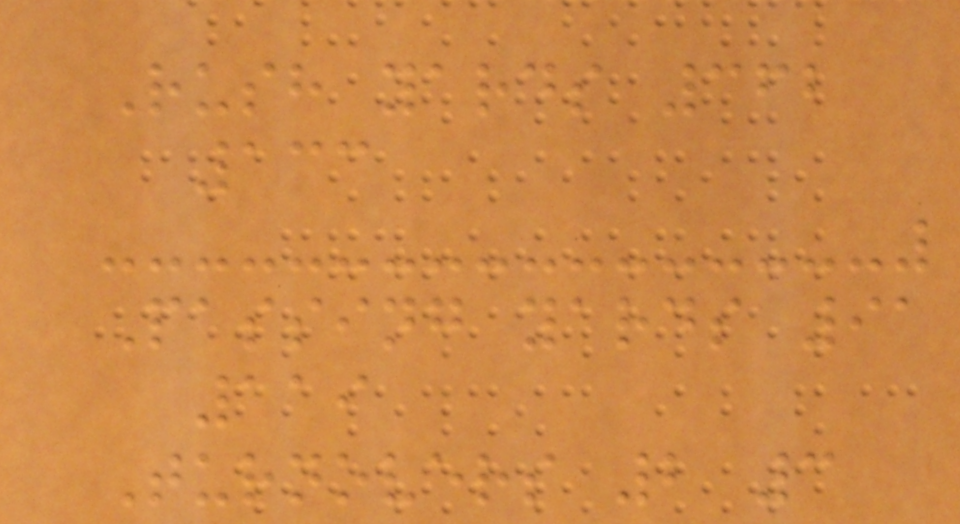Rush yards 362
133
Passing yards 91
119
Turnovers 2 3
